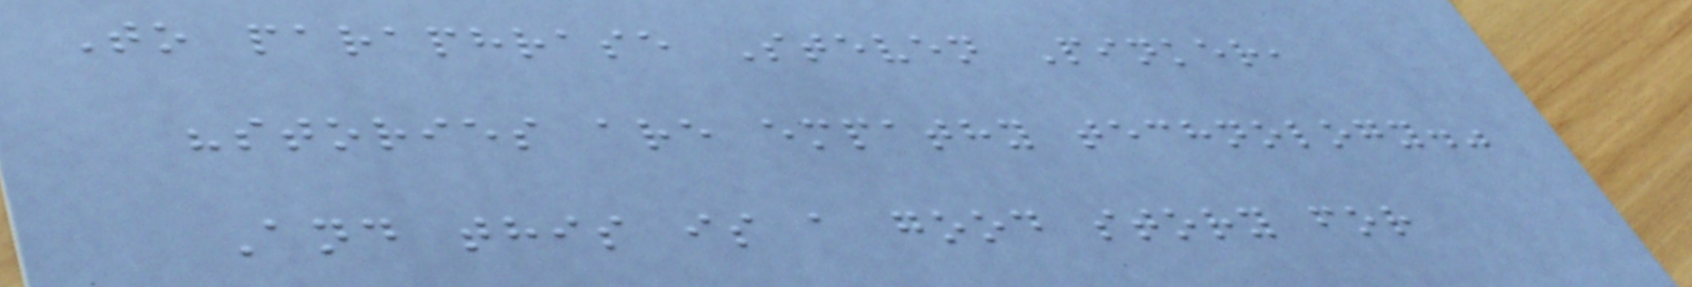To paraphrase Steven Pinker,
"stories are empathy technology."
And this is a good story for
